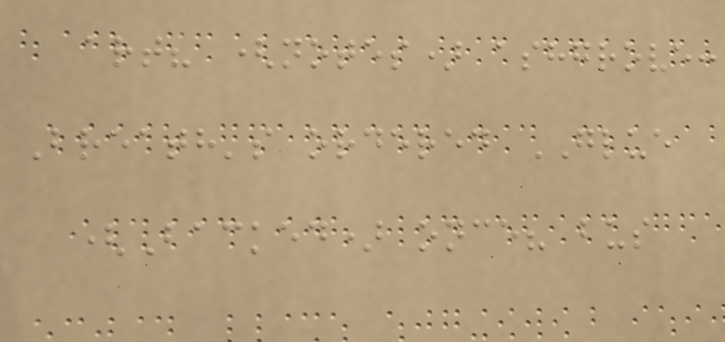art? (notes) ashgrove:
Breath's ordered GLUE
(Backed) once? bus
